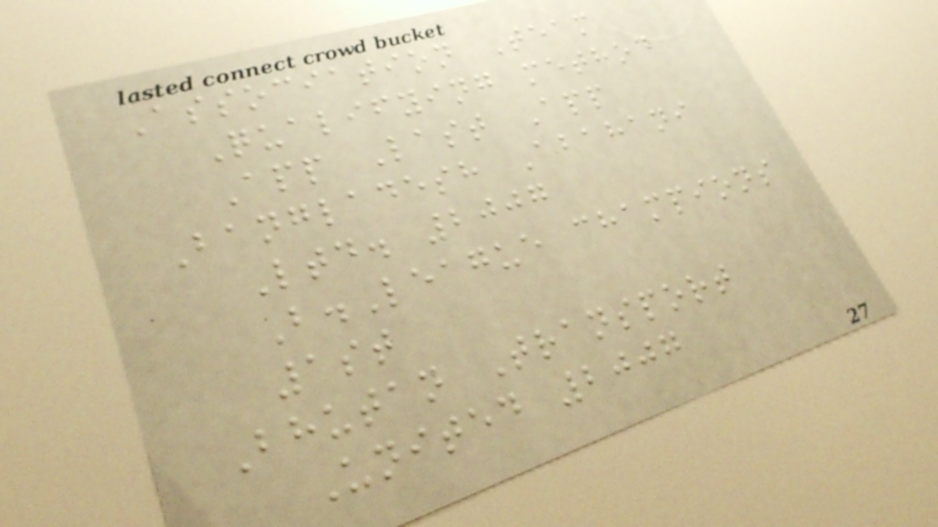Association Team
Qualifying method
App Last App
Bangladesh Abahani
Ltd. 2007
B.League champions
1st
Bhutan Transport
United 2007
